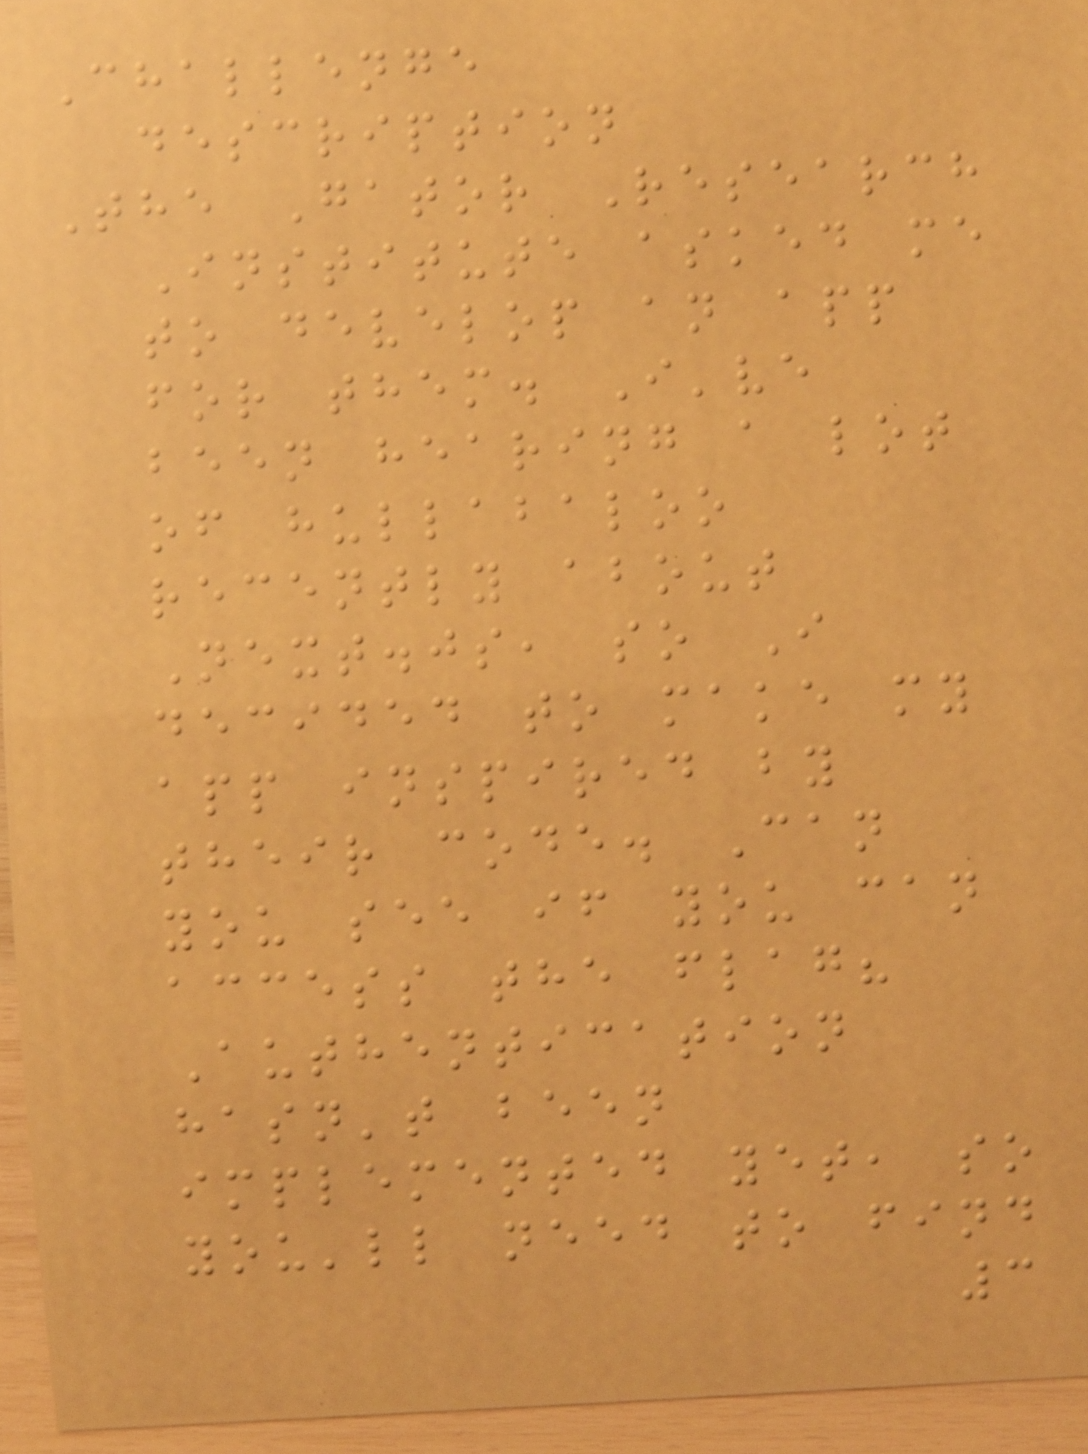Challenge
description
The Gator Research
Institute asked me
to develop an app
for them. I've
been hearing a lot
of hullabaloo
recently about
Next.js, so I
decided to make my
app inspired by
their code. Can
you see if you can
access the flag?
Authentication
hasn't been
implemented yet, so
you'll need to find
3
